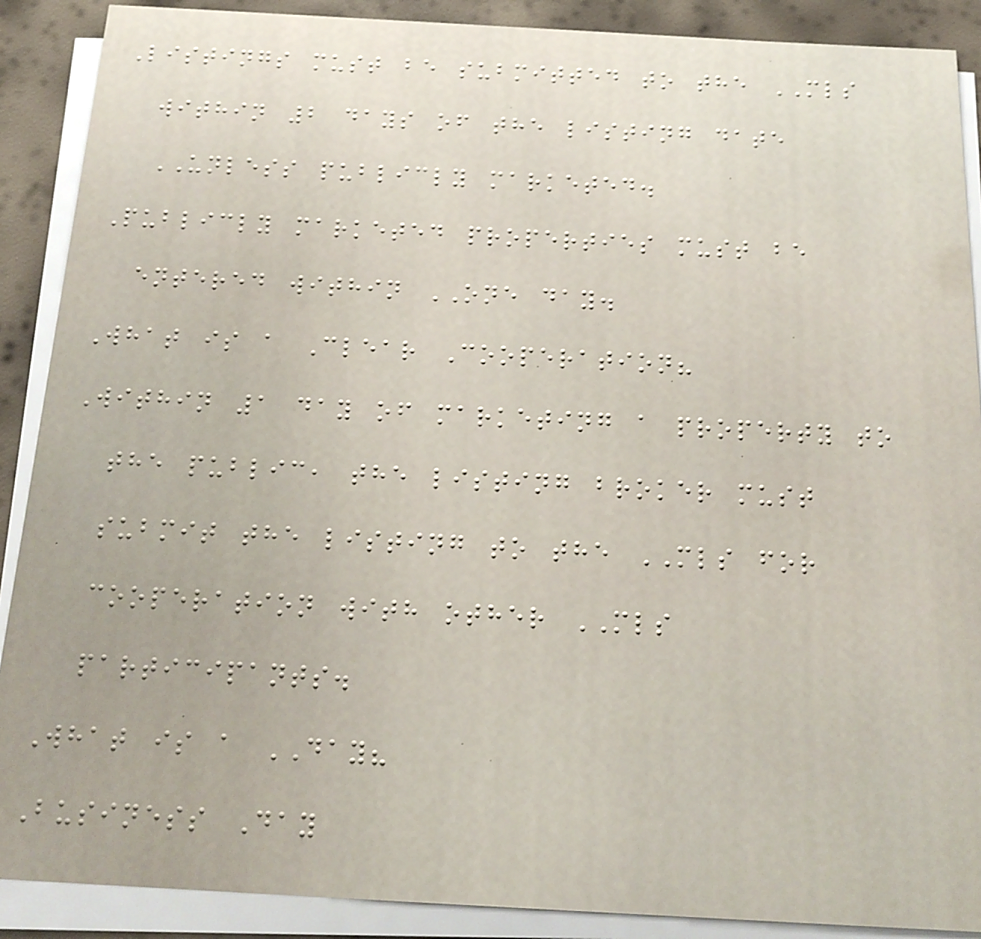Listings must be submitted to the MLS
within 2 days of the listing date
UNLESS publicly marketed.
Publicly marketed properties must be
entered within ONE day.
What is a Clear Cooperation?
Within 1 day of marketing a property to
the public, the listing broker must
submit the listing to the MLS for
cooperation with other MLS
participants.
What is a DAY?
Business Day
